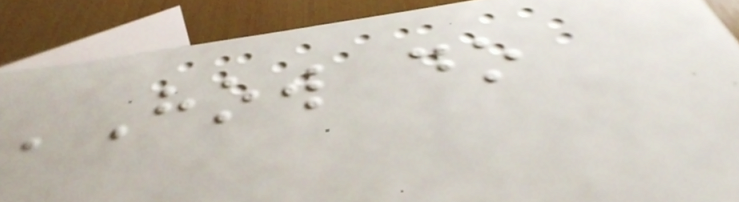'How do
